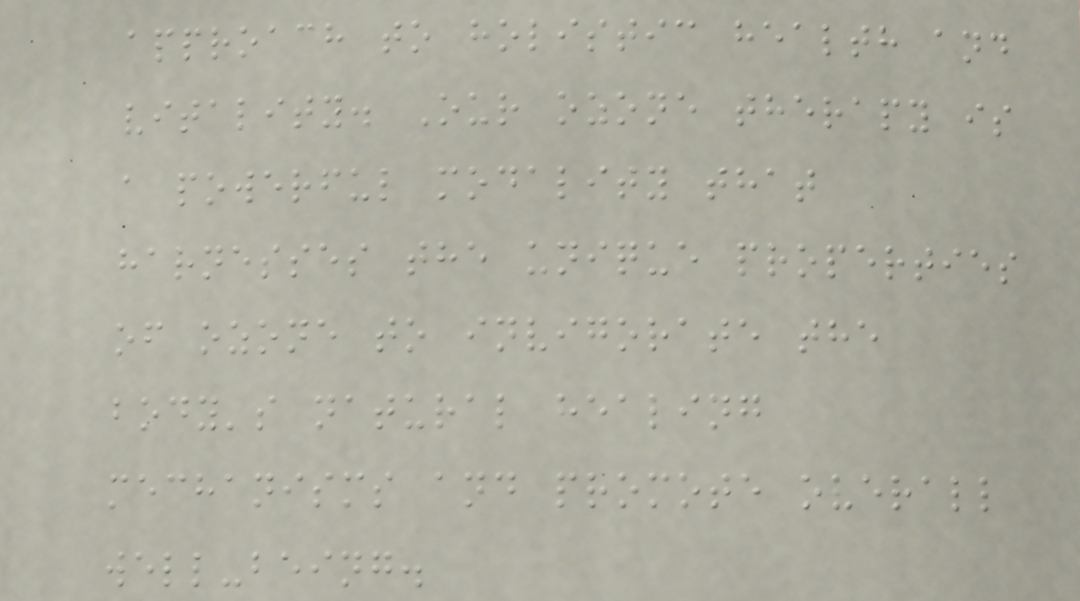approach to holistic health and
vitality. Our ozone therapy is
a powerful modality that
harnesses the unique properties
of ozone to invigorate the
body's natural healing
mechanisms and promote overall
well-being.
